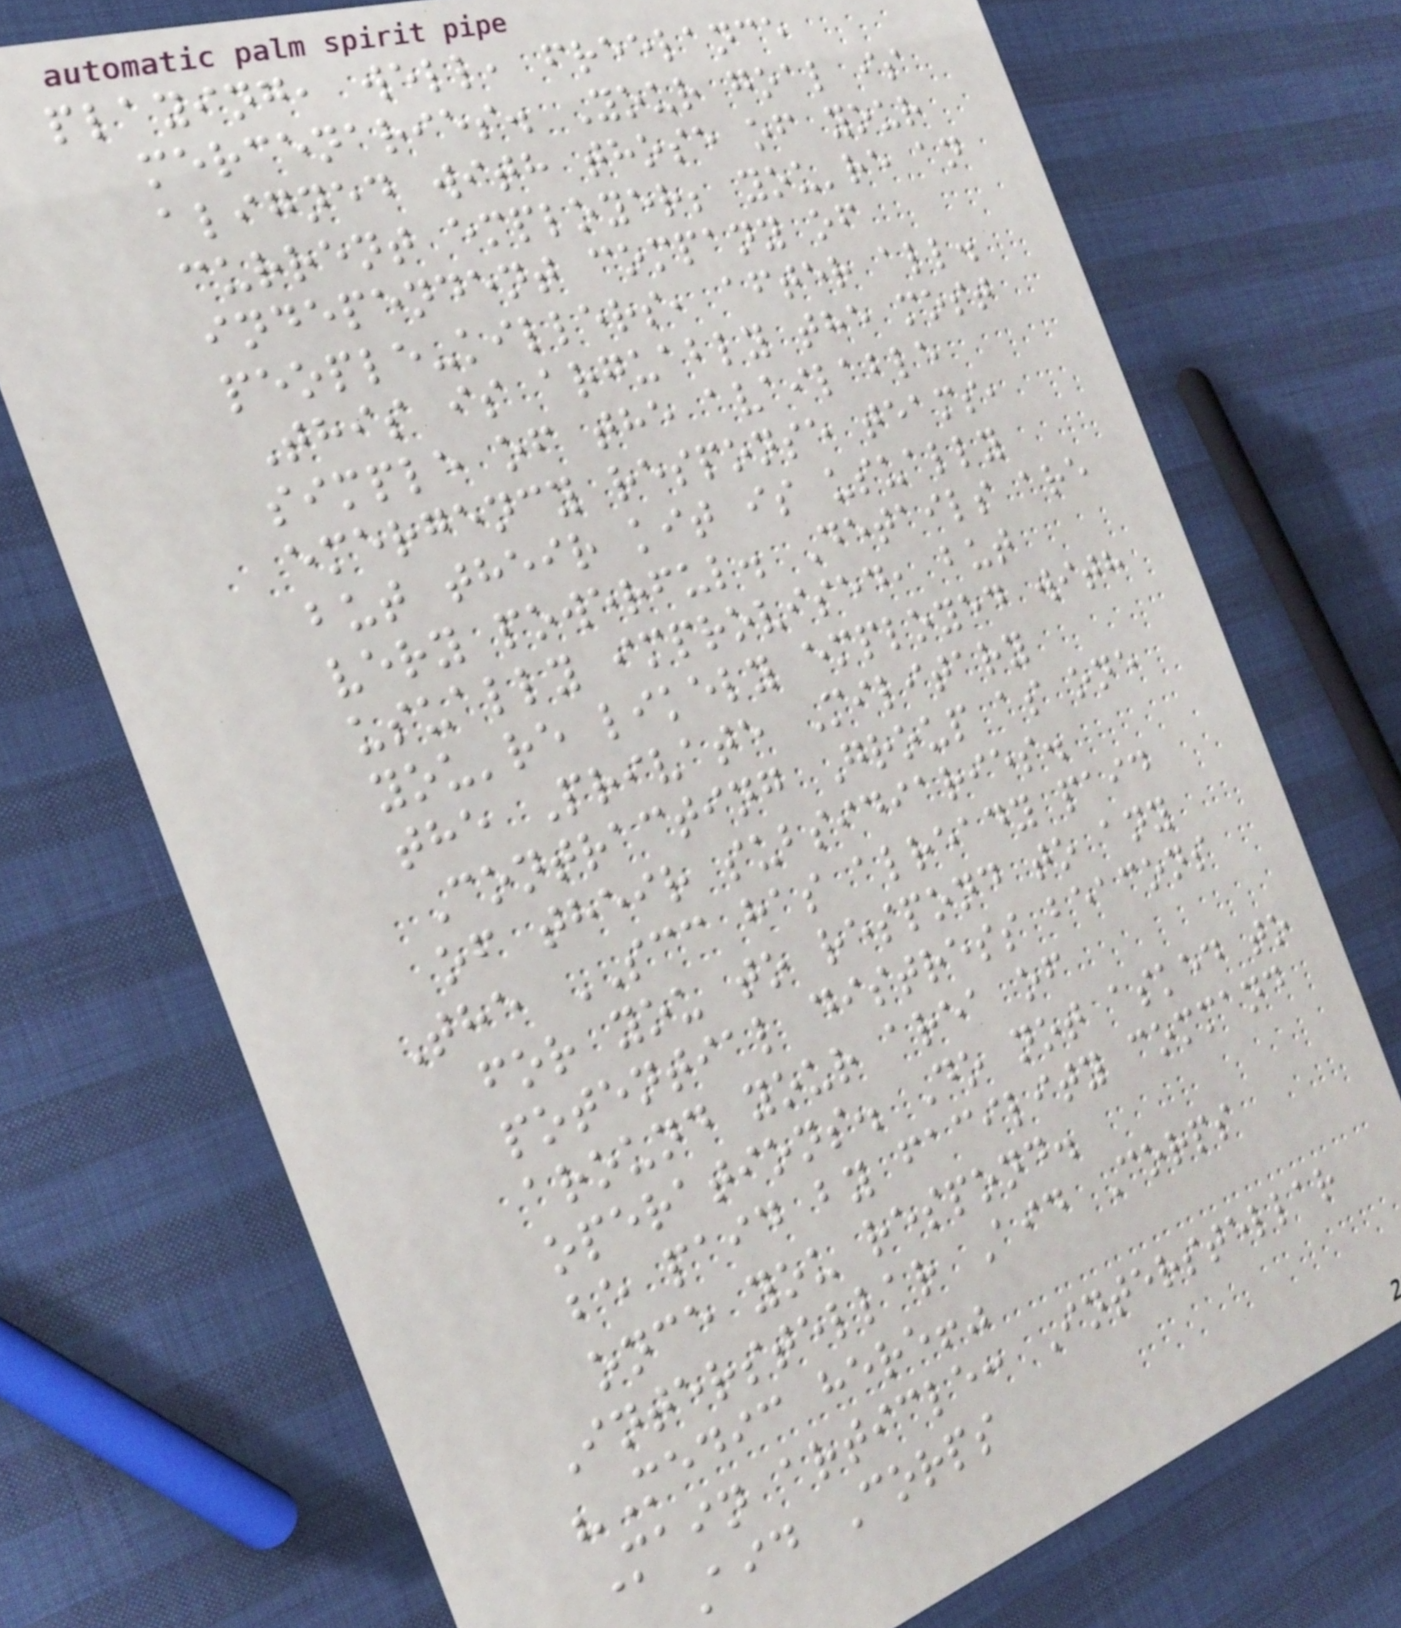playing, well, freelance
mercenaries. Your goal is
aligned with those of your
current employer; you're an
independent company of
people-killers, after all.
This is arguably the most
simple of the available
emergency response teams,
but their kit is usually
very powerful. Details are
usually improvised, but
you're likely employed with
the Private Military
Contracting Group as one
of their subsidiaries.
The SCC has already paid
for you to respond to any
potential distress beacons
around your area of
operations. Do not asked to
be paid by facility command
once you respond.
Interstellar Aid Corps
"Medic here!"
Main article: Interstellar
Aid Corps
